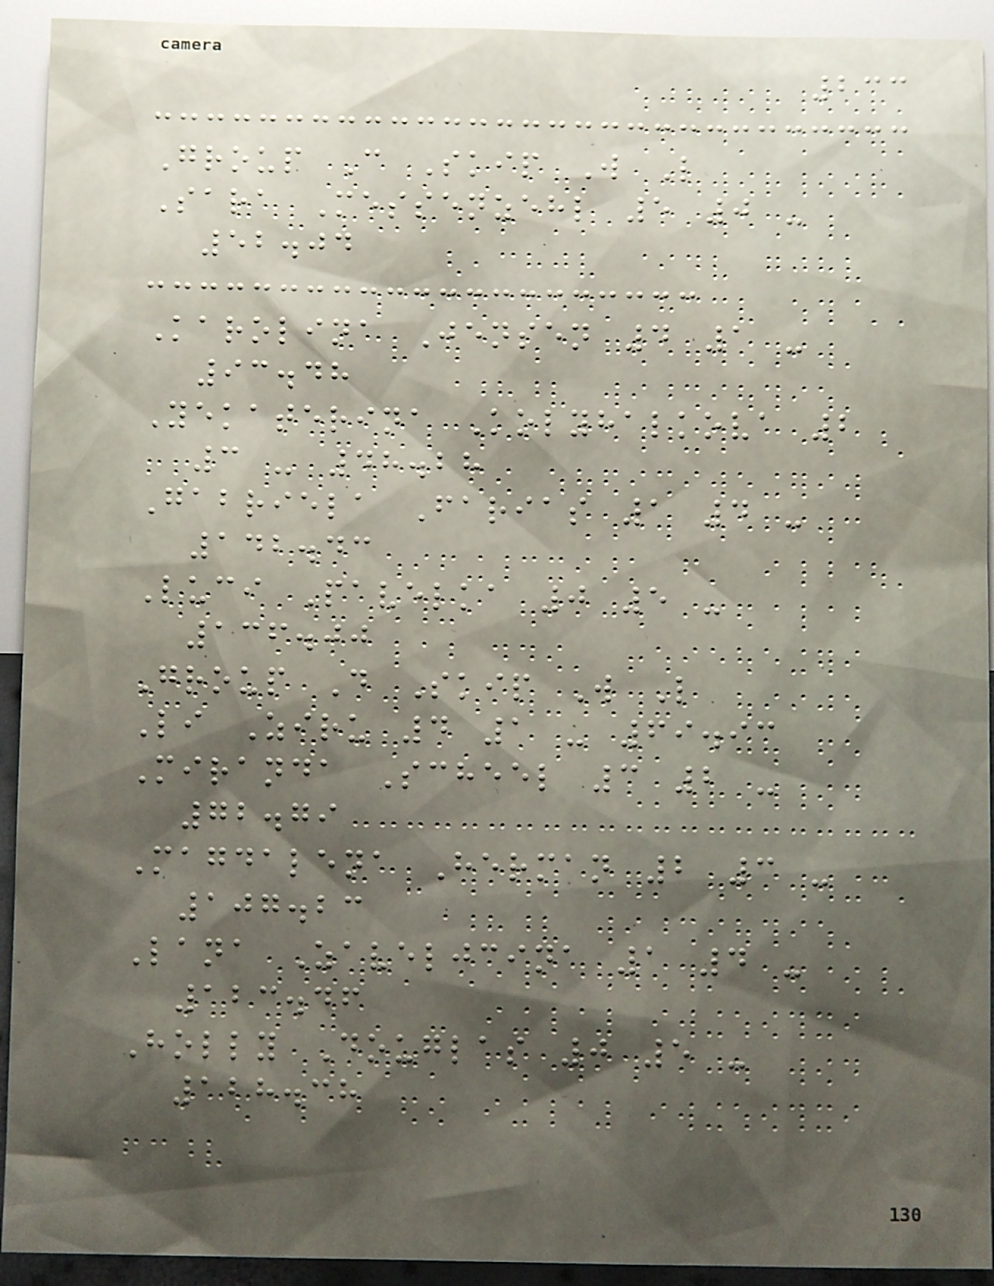233
Group C Skip W L
Sara Messenzehl 5 0 -
52.04
Karolina Jensen 4 1 -
93.48
Yekaterina Kolyhalkova 2
3 - 48.28
Gabriela Farias 1 4 -
142.43
Luci Pavelka 0 5 -
136.00
Group D Skip W L
Li Ziru 4 1 - 69.93
Miranda Scheel 3 2 -
72.79
Magdalena Herman 2 3 -
107.23
Lana Zaveljcina 1 4 -
123.46
Holly Douglas 0 5 -
128.38
